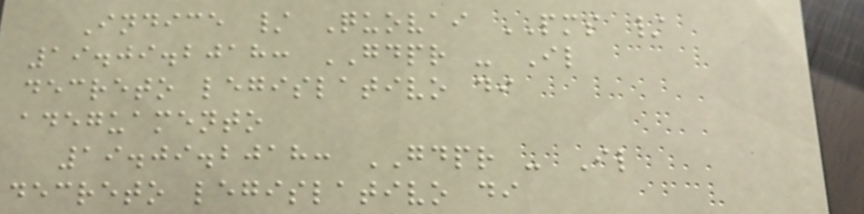Indice / Quovai PMS /
19.09.2018: GDPR - Il
decreto legislativo di
adeguamento
19.09.2018: GDPR - Il
decreto legislativo di
